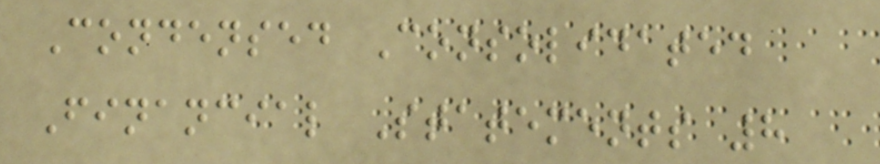Condensed Consolidated
Financial Statements 8
